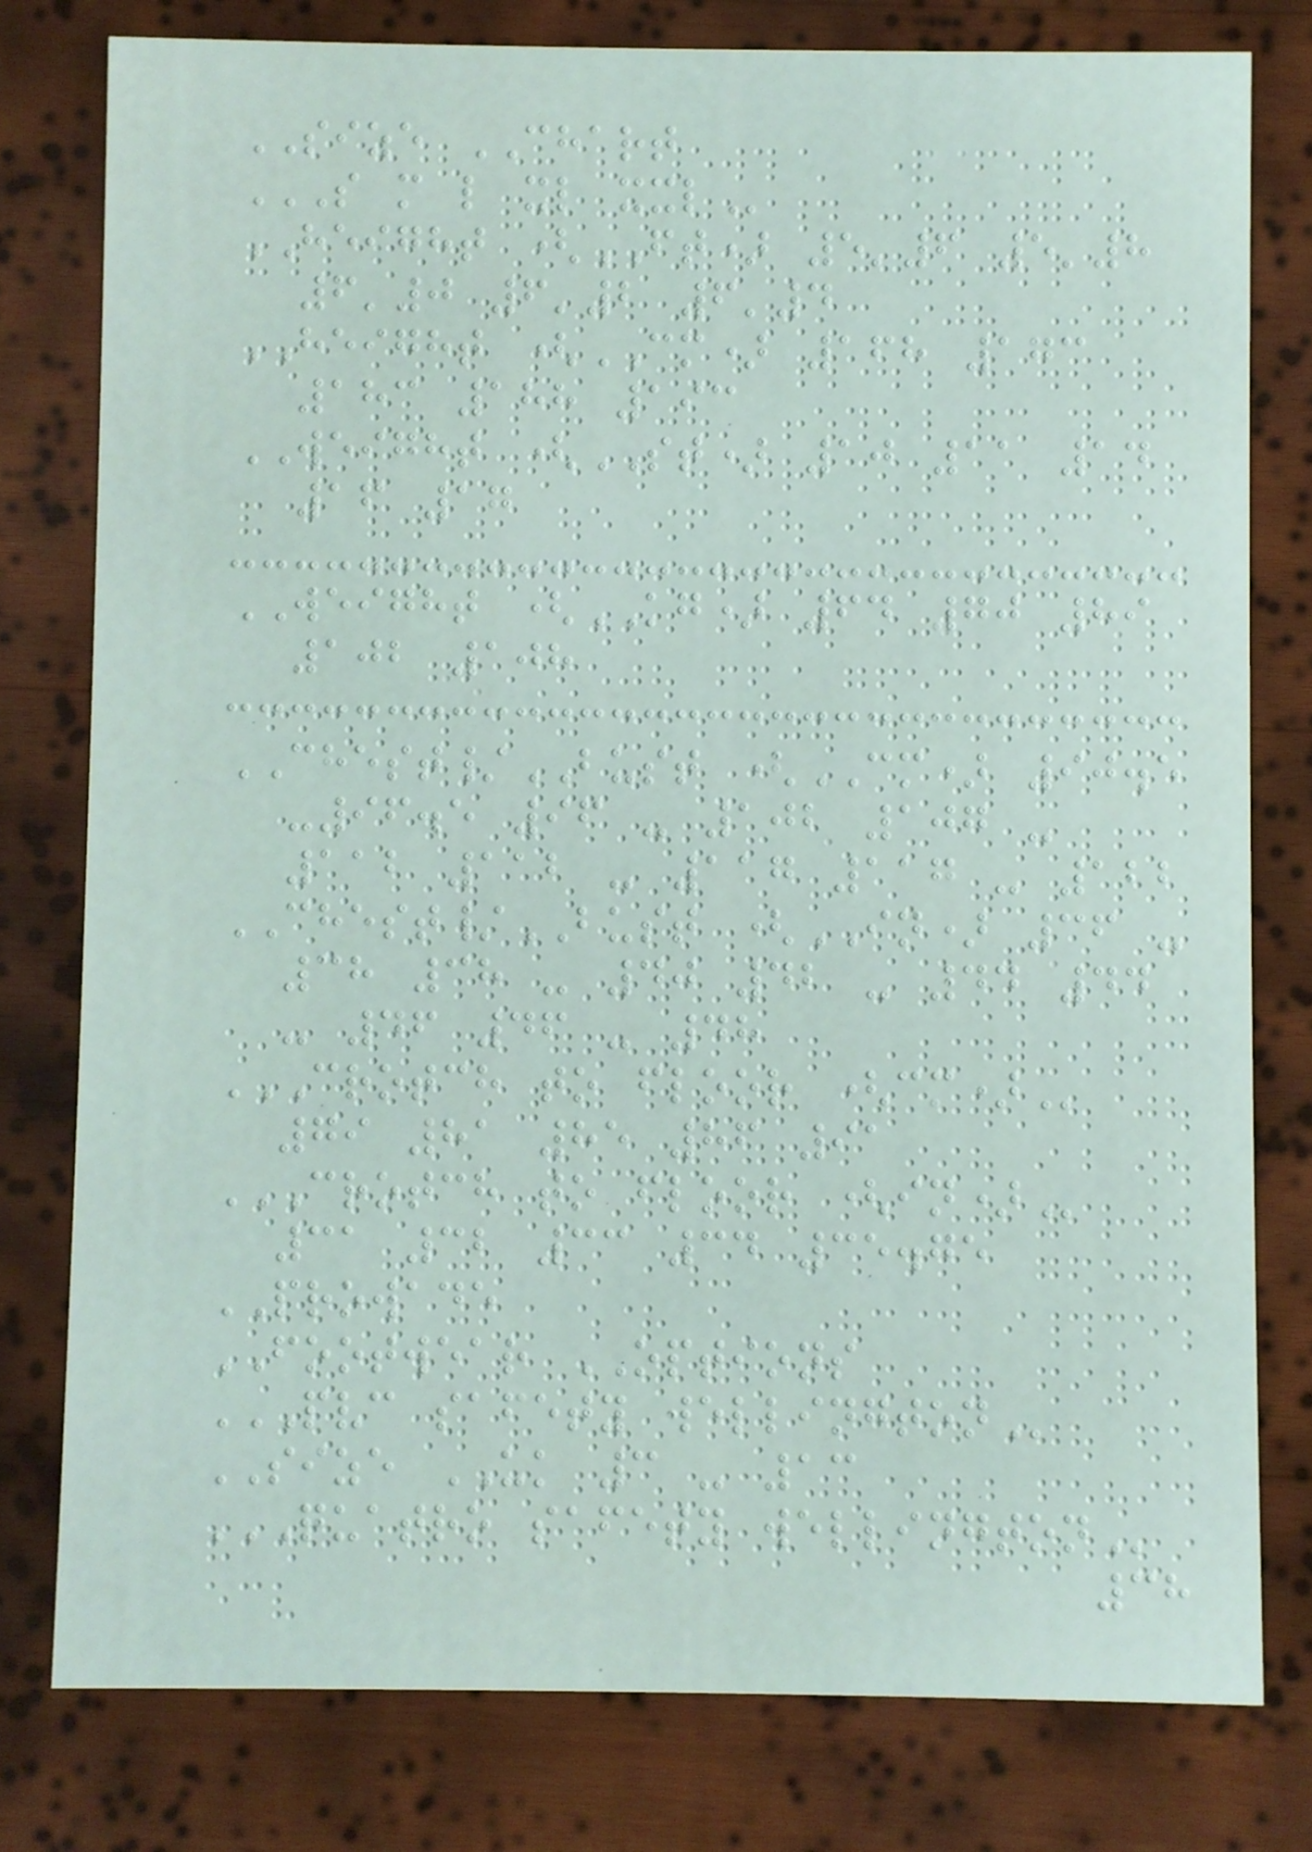SIZE CHART
S M L XL XXL
HEIGHT (FT) 5'6 5'8
6'0 6'2 6'4
HEIGHT (CM) 168 173
183 188 193
WEIGHT (ST) 10 11 14
16 17
WEIGHT (KG) 64 70 89
102 108
CHEST/BUST (CM) 90.5
-96.5 96 - 102 107 -
112 112 - 117 117 - 122
CHEST/BUST (IN) 36 -
38 38 - 40 42 - 44 44
- 46 46 - 48
CROTCH TO FLOOR (CM)
79 81 85 86 91
CROTCH TO FLOOR (IN)
31 32 33 34 35.75
PROWADE
FOOTWEAR OPTIONS
PVC SAFETY WELLINGTON
SIZE UK 3 - 13
QUATRO SAFETY WELLINGTON
38
